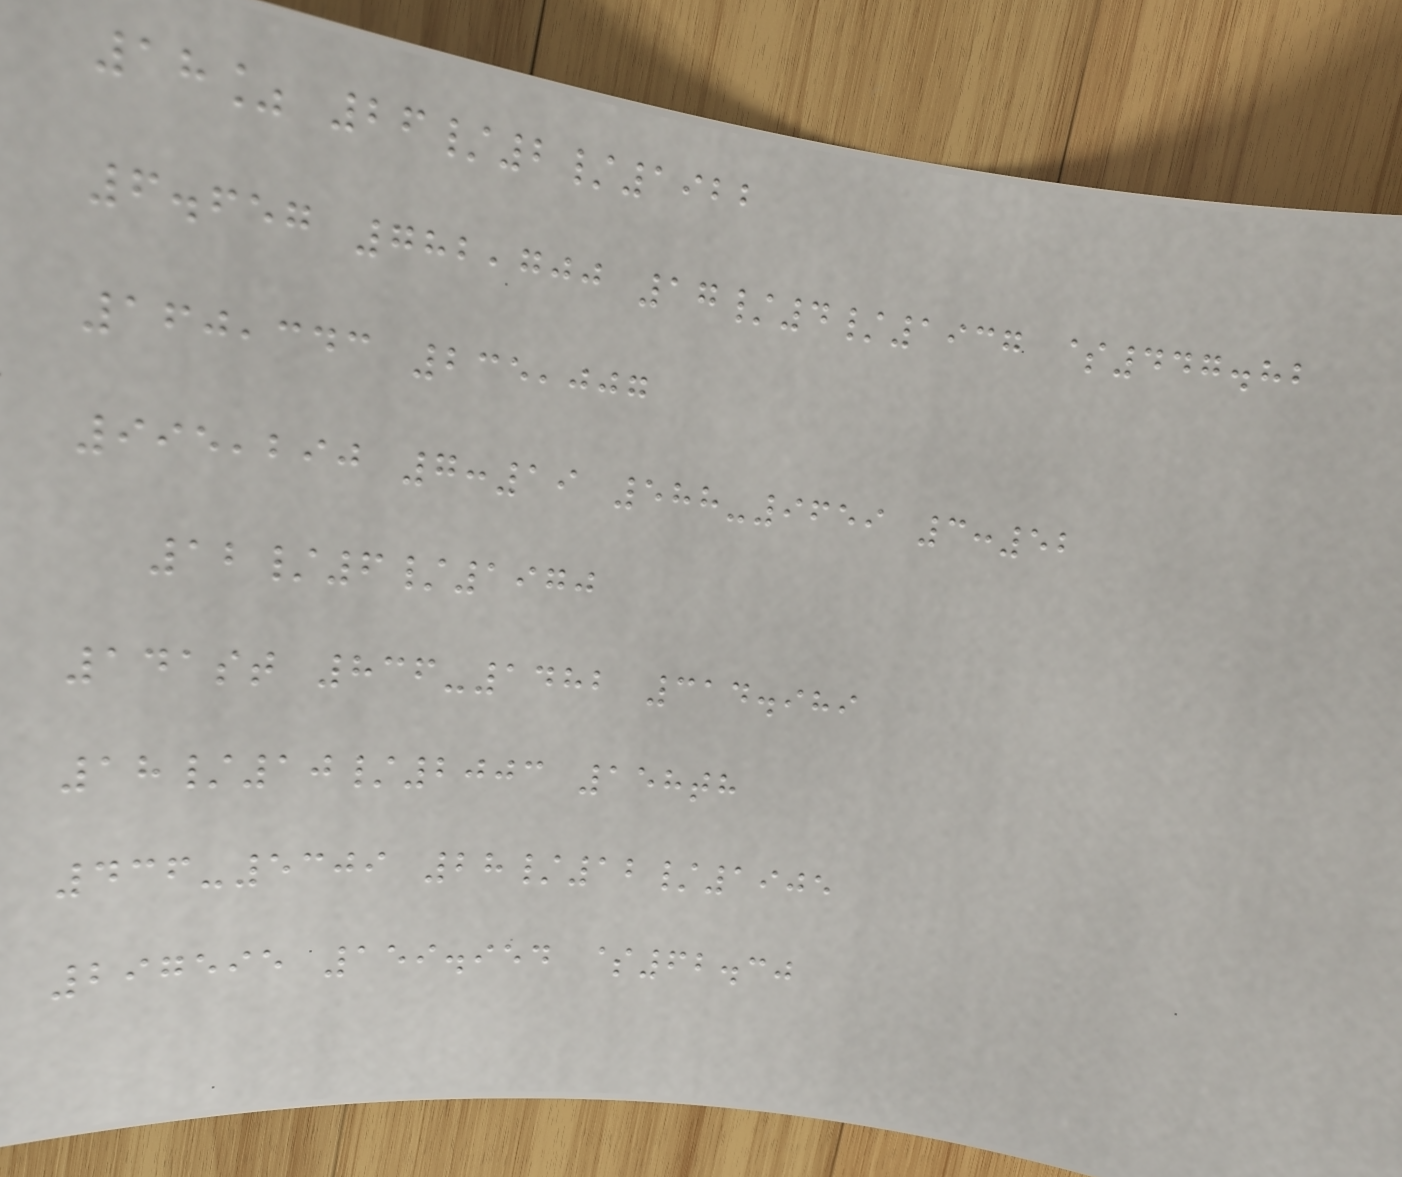18% 26/2/1922
6.657 782,700 17/4/1937 $447.82
160,343 235,007
995,290 7:19 588-9659 3:52
12/6/1970
141st 836-1482 314.989
18/10/2003 158th
436-5309 28/12/1905
297595 159.954 $62.30
